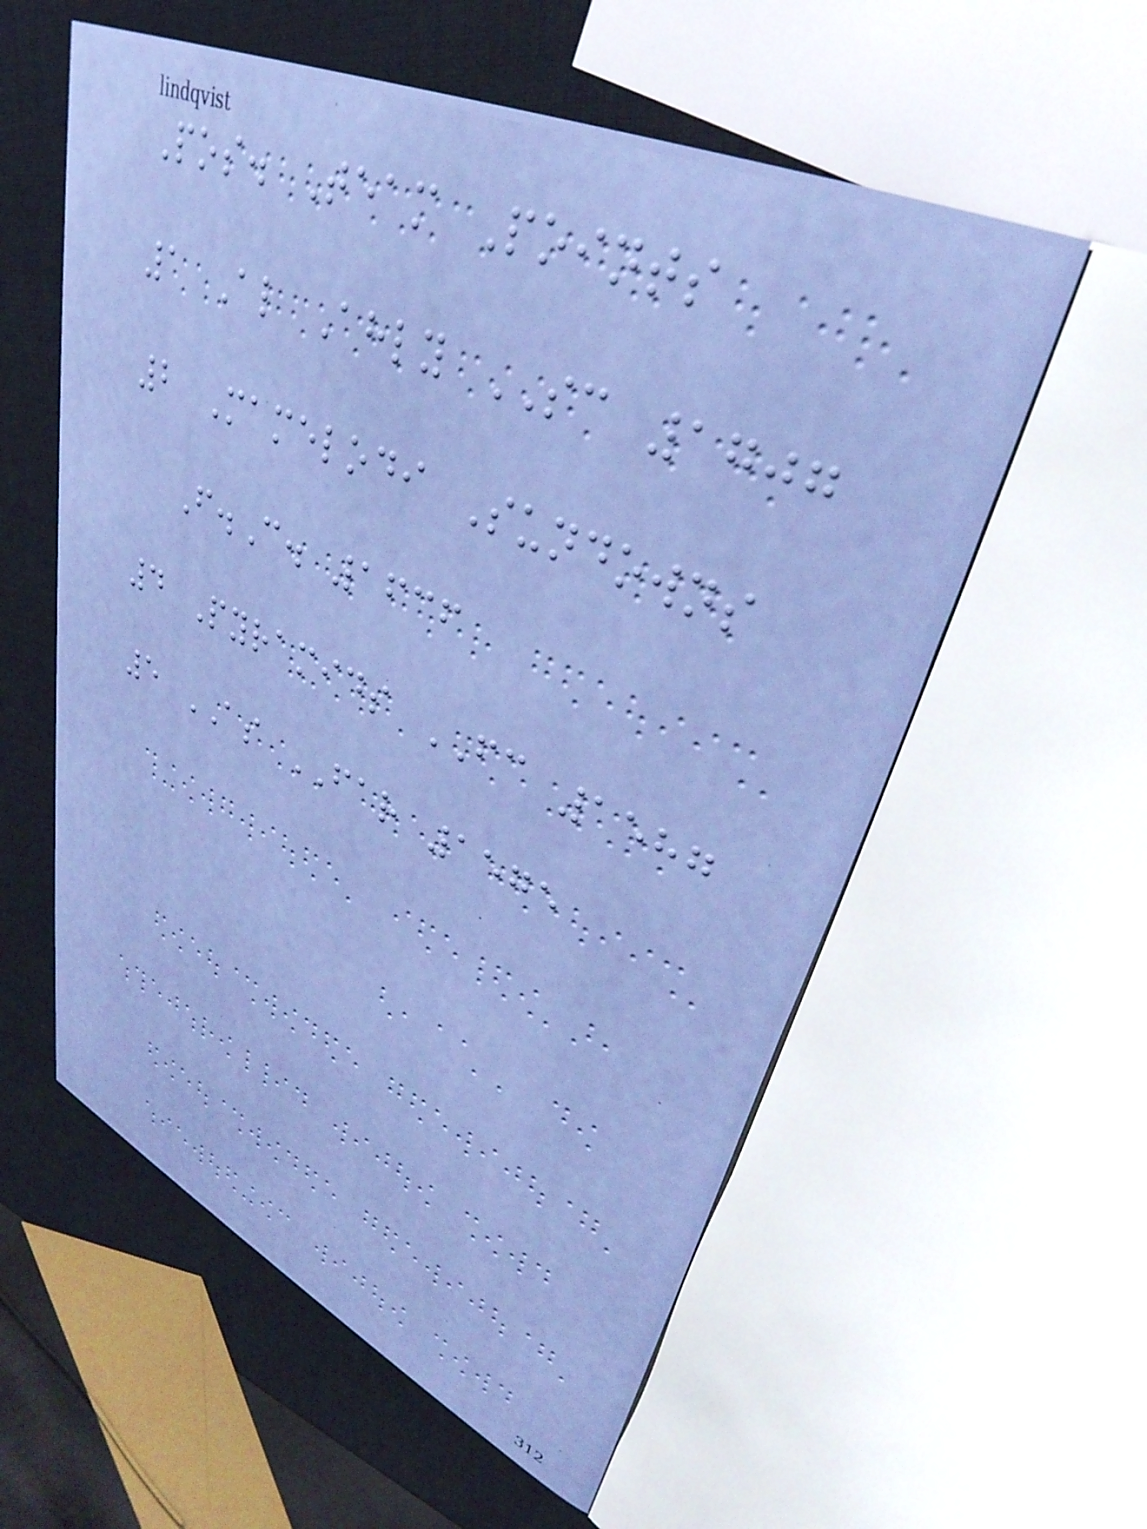Pos. Team Points
1 Al Ahly SC 1707
2 Mamelodi Sundowns
F.C. 1636
4 Pyramids FC 1587
5 AS FAR 1575
